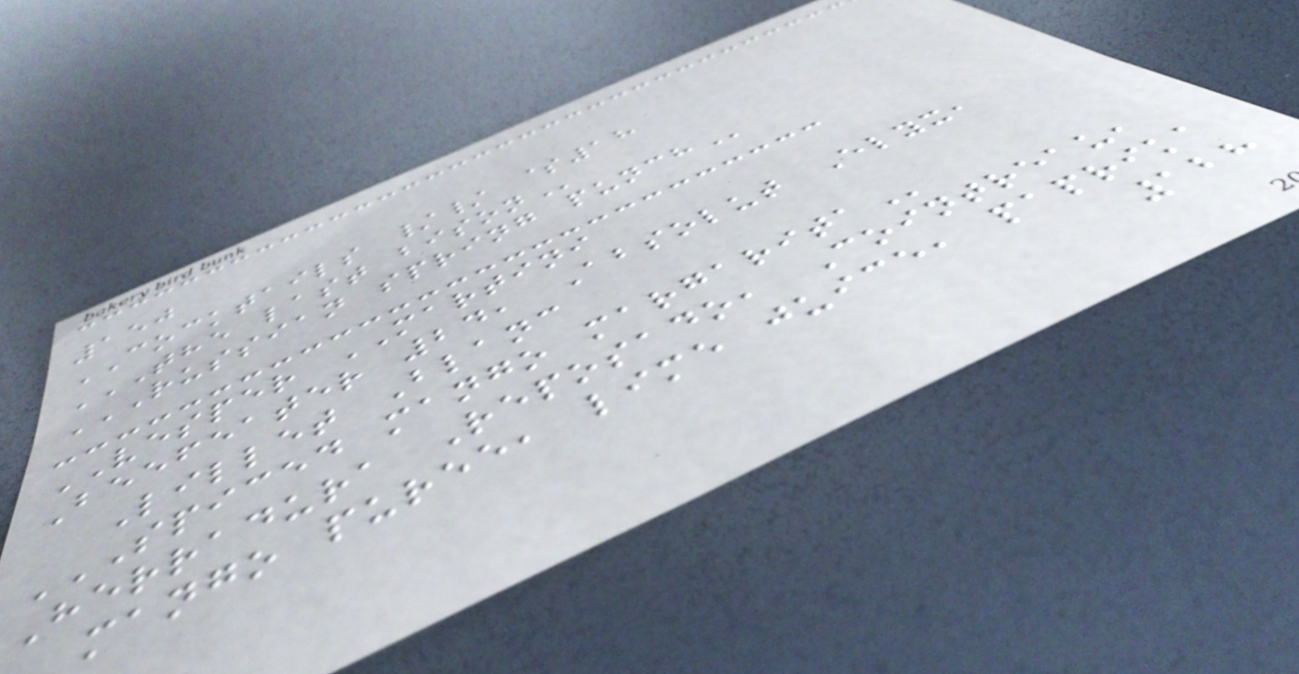150
COCKTAILS // $18
THE LAST BISON
RUSSIAN SPRING PUNCH
VESPER MARTINI
Beefeater 24, Absolut Elyx,
Lillet Blanc
SPICED MANGO MARGARITA
Herradura Reposado, Cointreau,
mango puree, lime juice, paprika
128
